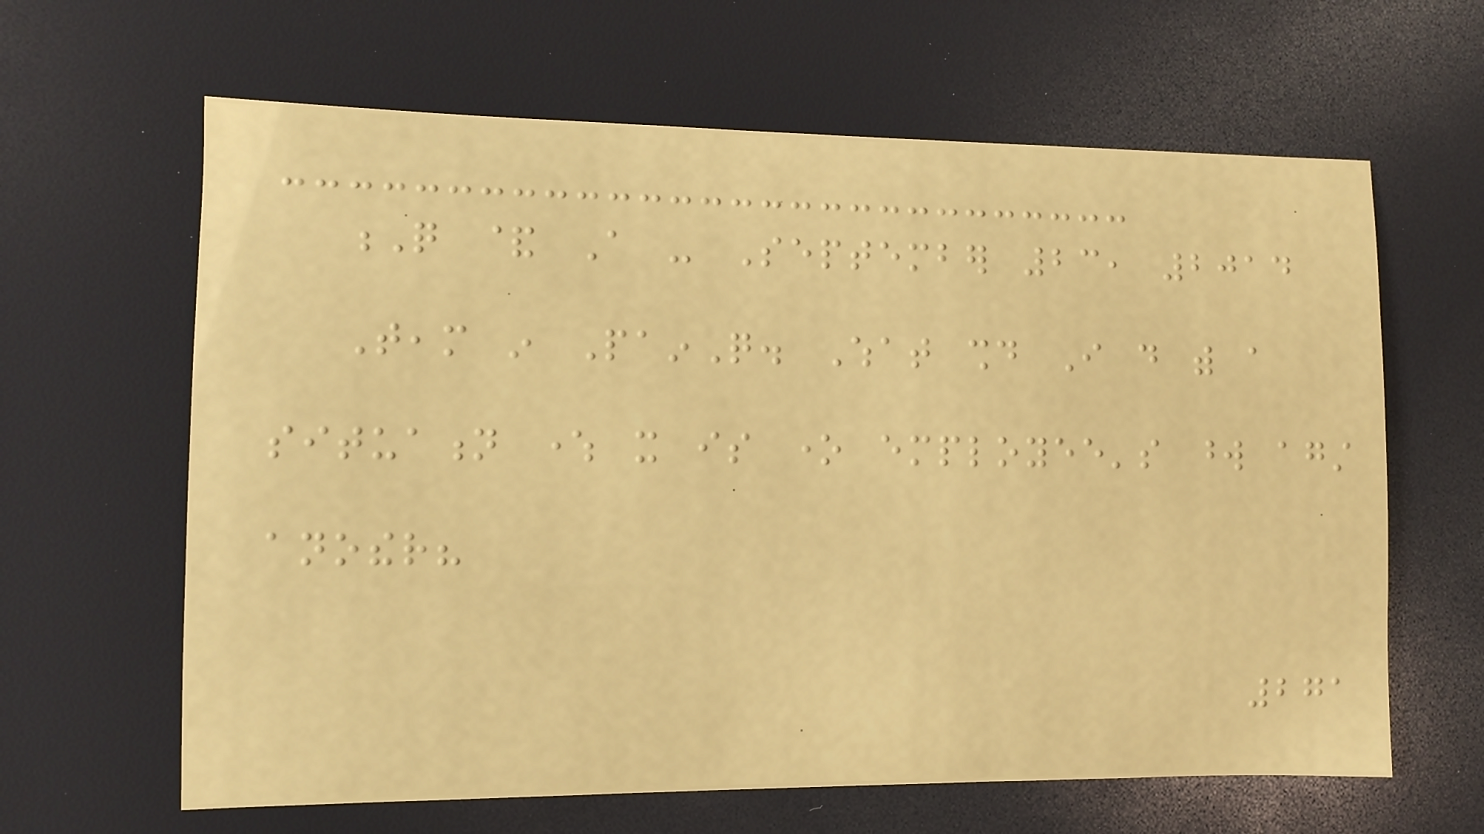Q & A - September 23, 2014
Team in PainQ. What should I do with a
situation where it is one employee's word against
another?
271
